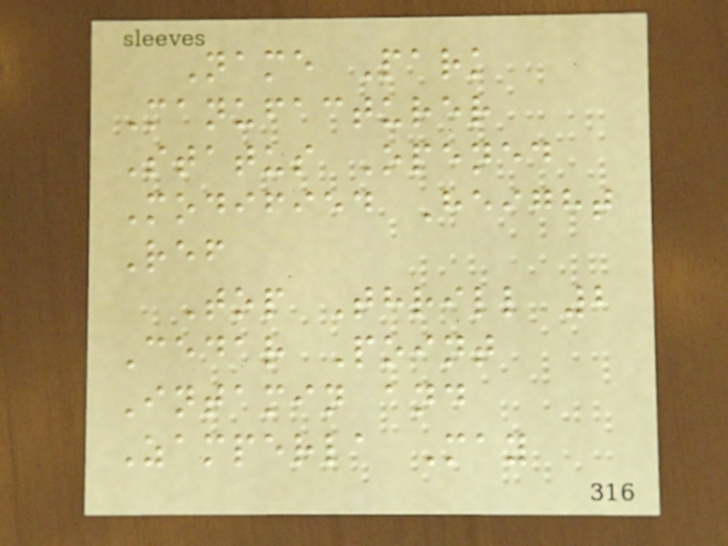Name Park
Manufacturer
Status Opened
Modified Height
Ref
Top Thrill 2
Cedar Point
Intamin and
Zamperla May
